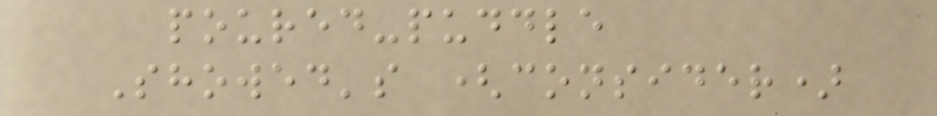poured-puddle
Showed's (consider)
